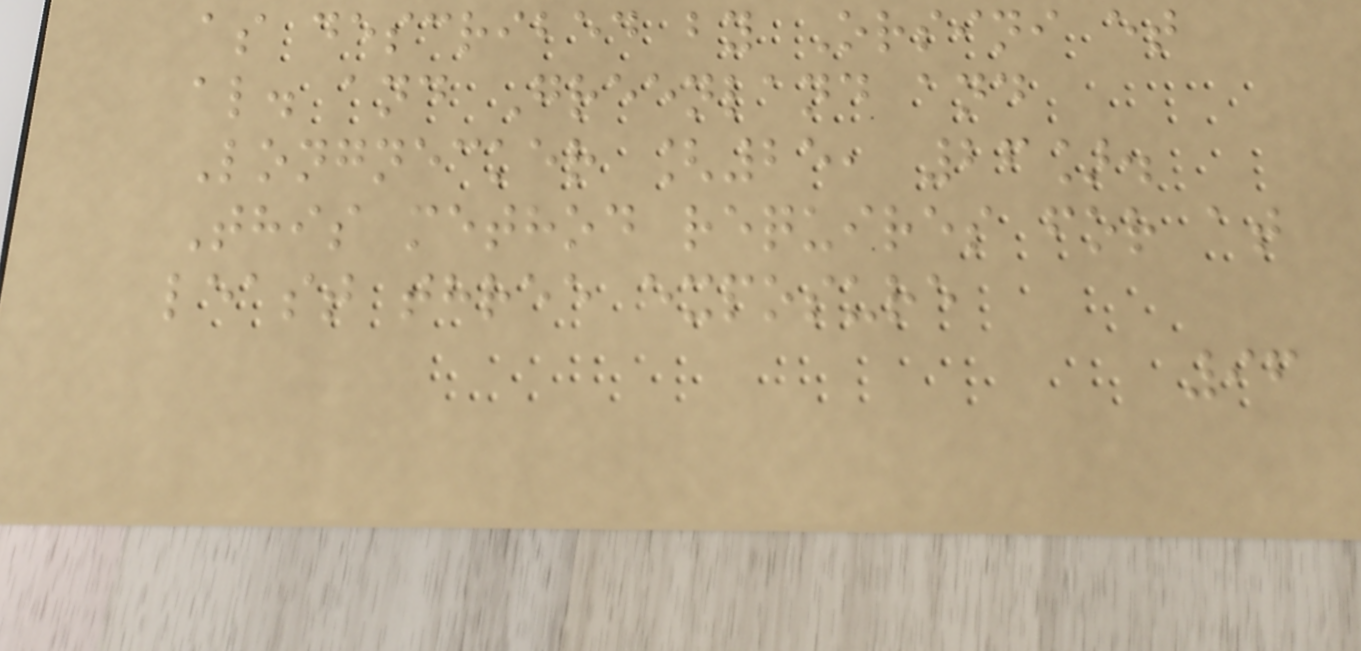as described by Orsini et
al. and Greenland and
Longnecker [25, 26].
This method requires for at
least three exposure
96
